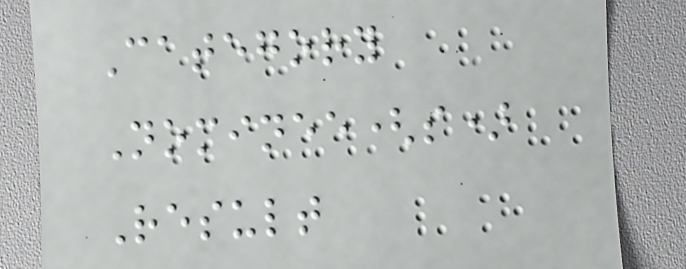Category
Nominee(s)
Result
